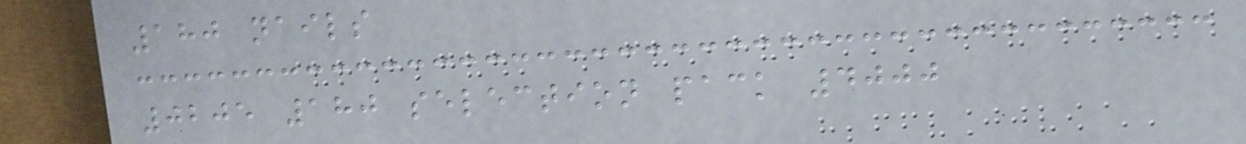180 nails
0205 180 selection pack 4000
